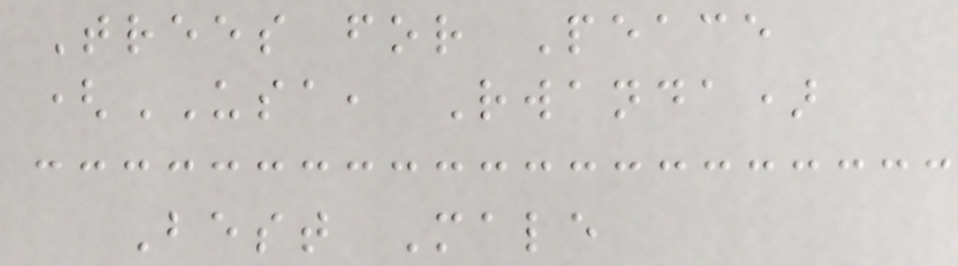Trees for Peace
(USA, Rwanda)
Best Male
